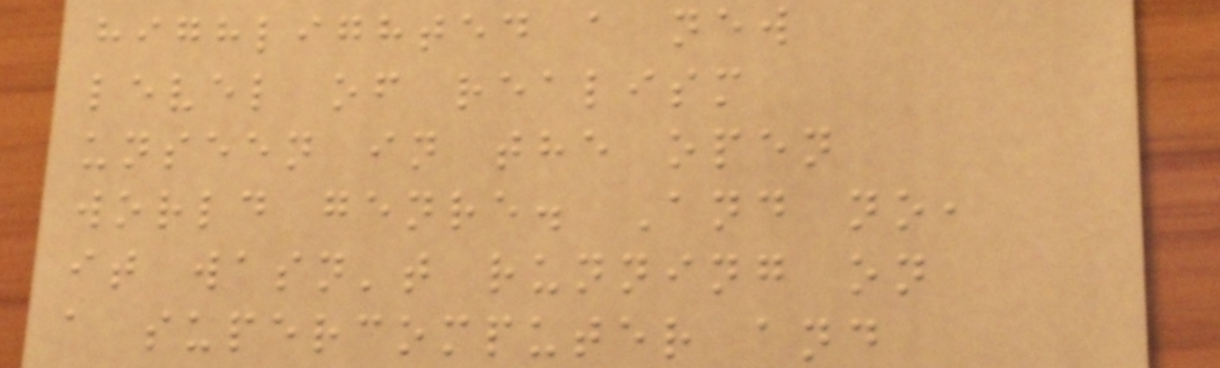highlighted a new
level of realism
unseen in the open
world genre. And no,
it wasn't running on
a supercomputer and
